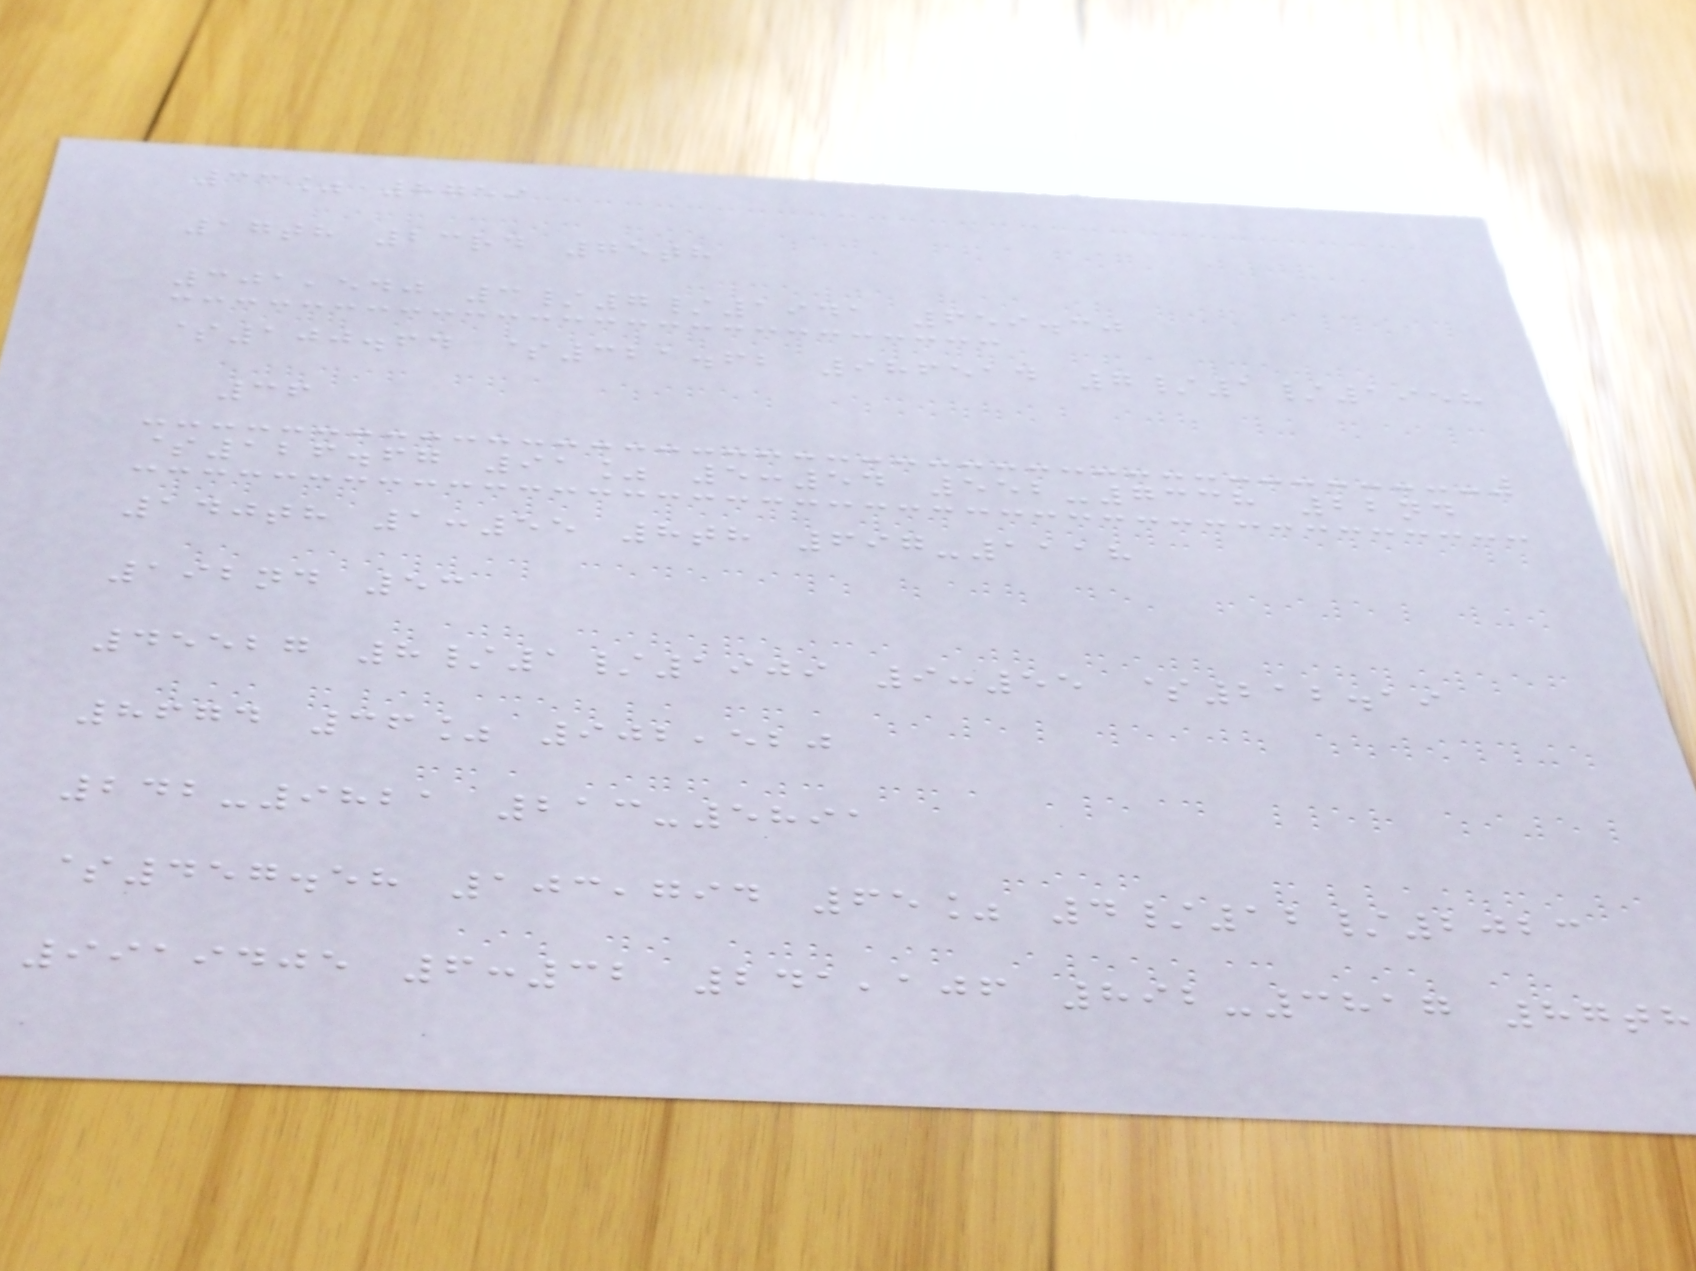33% 8759
17th 23rd 75th
301,540 3/7/1941 659.30
$100.64 $321.62 986514 7/1/1958
36
$126.67 91% 5:54 552-7338 22nd
140th 1:55 8th 697-1118
192nd 53
45527 8/1/1909 9:55 $212.19
8674 36% 902,520
242-9821 213-5891
$457.58 103,794 65% 4/12/2023
9919405 6:32 241,106 892-3817 87th
